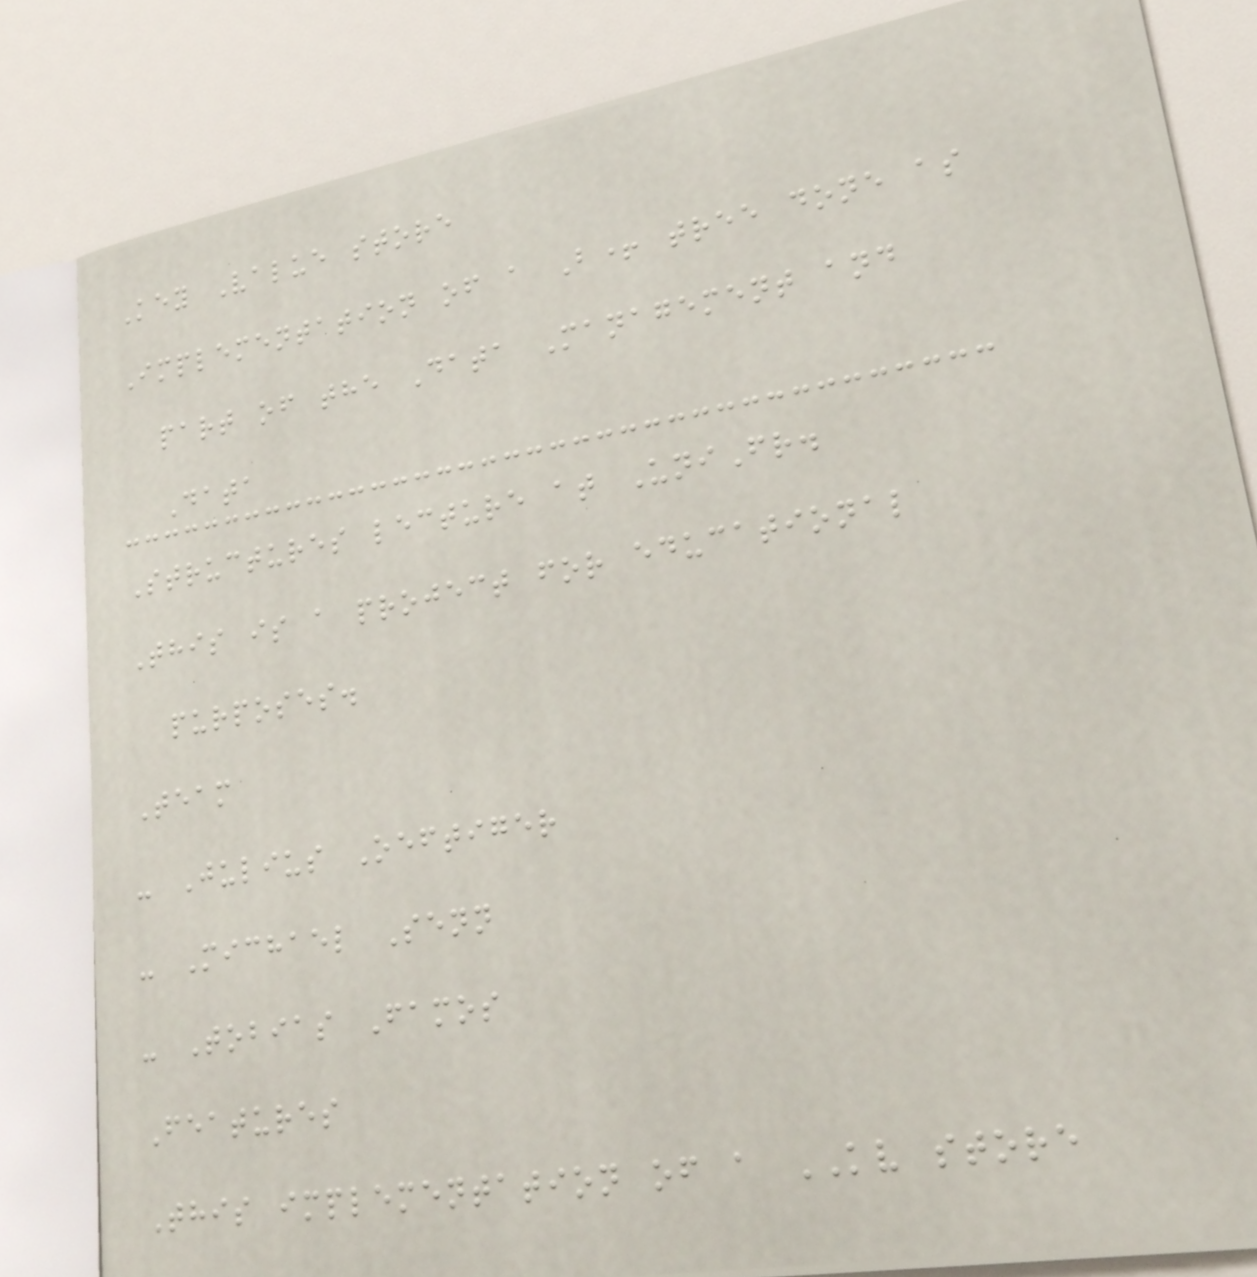Key Value store
Implementation of a B+ tree done as
part of the Data Management and
Data
Structures lecture at UniFr.
This is a project for educational
purposes.
Team
- Julius Oeftiger
- Michael Senn
- Tobias Famos
Features
This implementation of a KV store
